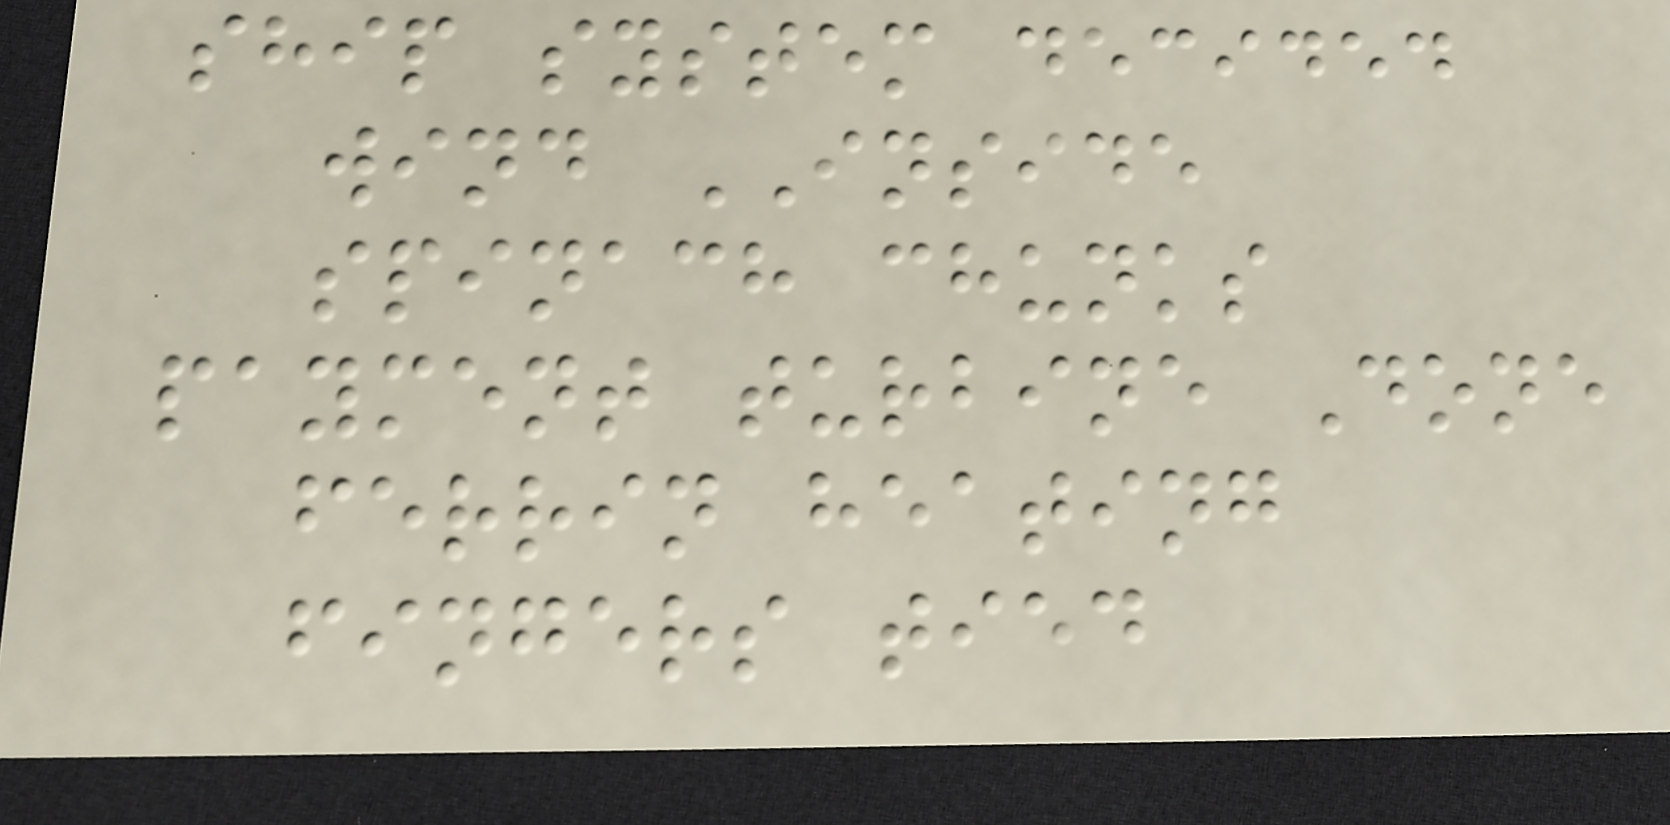ship system decided
wind INSIDE
spinach chunks
payment turbine Done
ferrin heating
fingers tied
